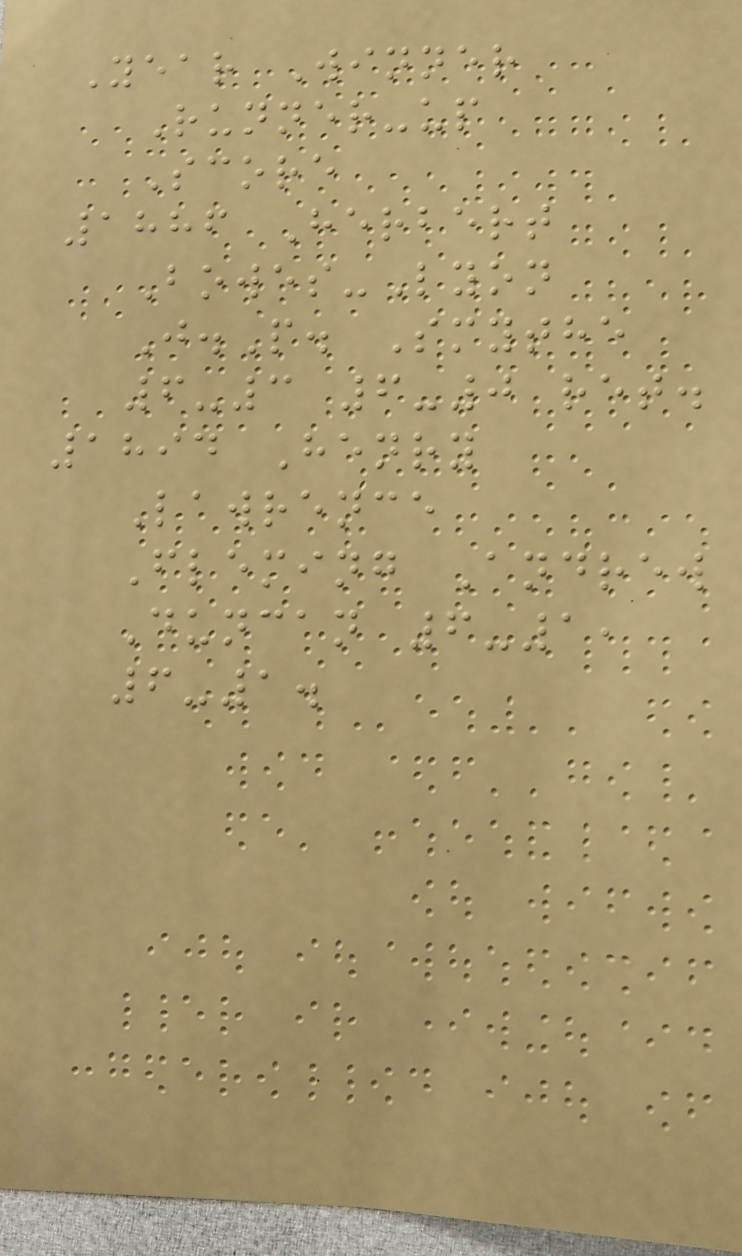Year Winner
Runner-up
Score
1886 Herbert
Bowes-Lyon
J.P. Smythe
6-3 6-0 ret.
1894 Henry
Lawrence
Fleming Andrew
Duncan 6-1,
6-1.
